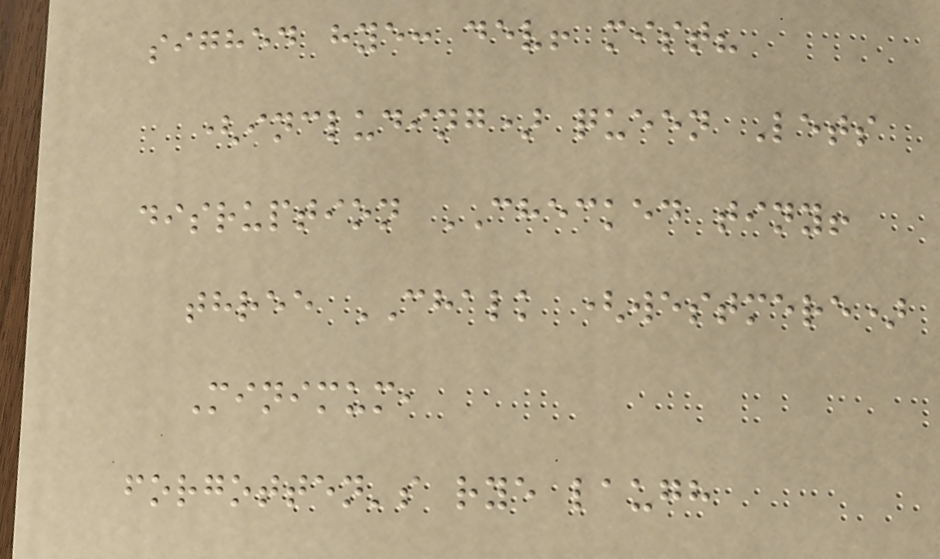sighed hye: dev! mist?
(including) queen Lets
disruption CHECKED tiny!
three CHALK (westmere)
Minimum,
forgotten's rye laugh
